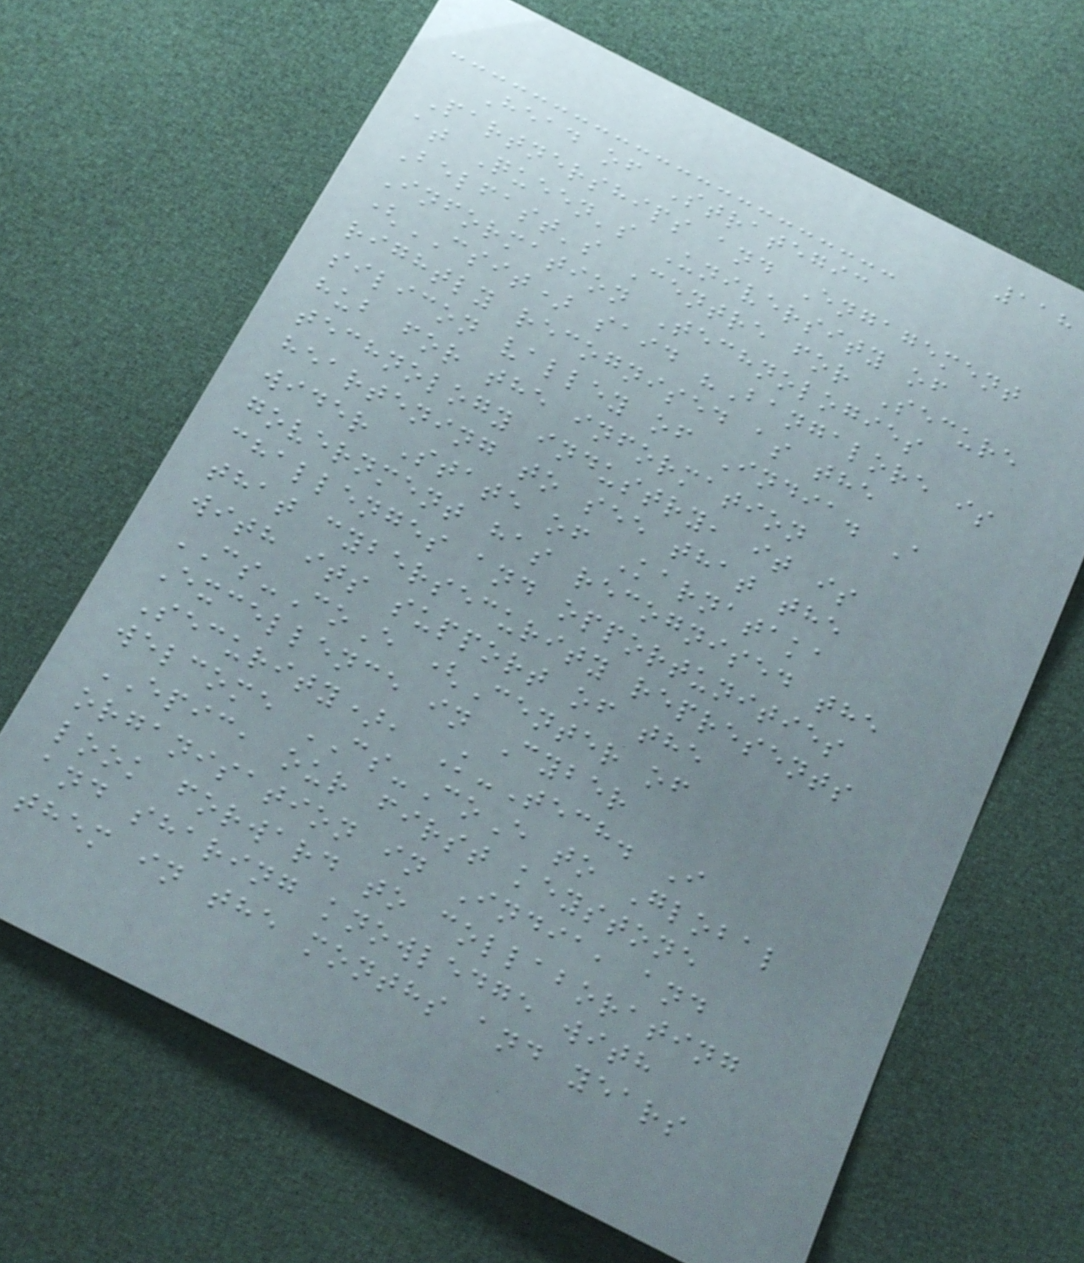118
Head of Strategic
Partnerships and Engagement
at Queen's University of
Belfast's Centre for Secure
Information Technologies
(CSIT) said "Bangalore is
rightly recognised as the
silicon valley of India. A
hub for the information
technology industry, it is
heartening to see that the
wider State of Karnataka
government has recognised the
challenges and opportunities
that cybersecurity represents
with its support of the
CS-CoE (Center of
Excellence in Cyber
Security), K-Tech. I
welcome CS-CoE to Global
EPIC, our first keystone
organisation in India, and
look forward to collaborating
and sharing knowledge with
them in the months and years
